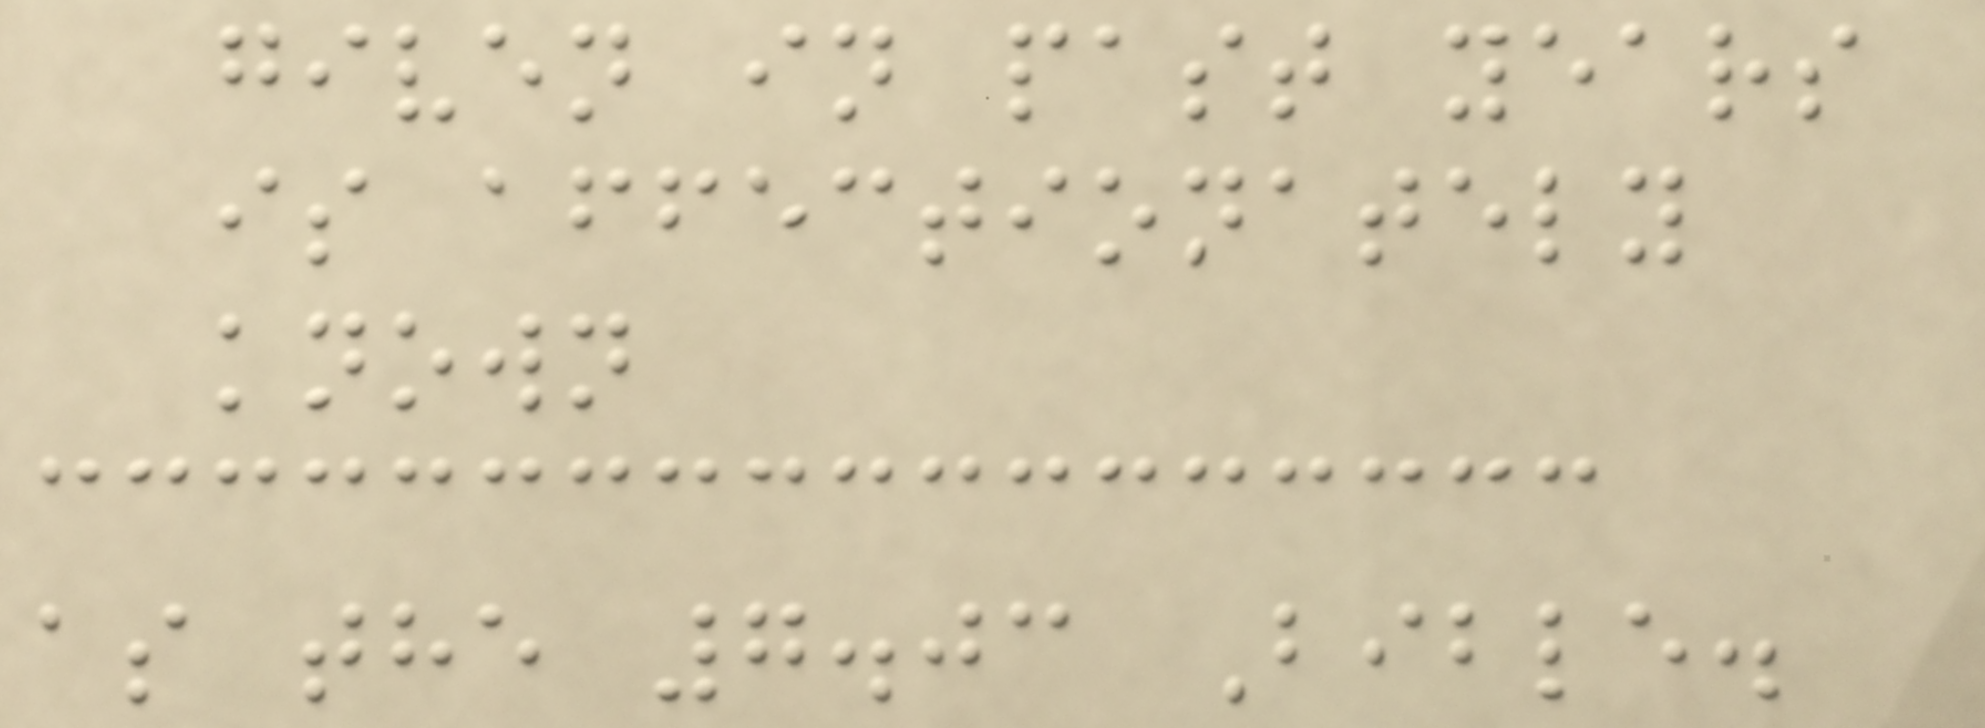given in past years
is affectionately
known
as the 7.03 Bible.
